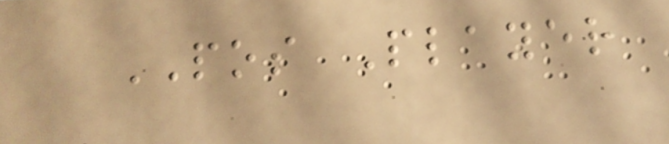POS Player
